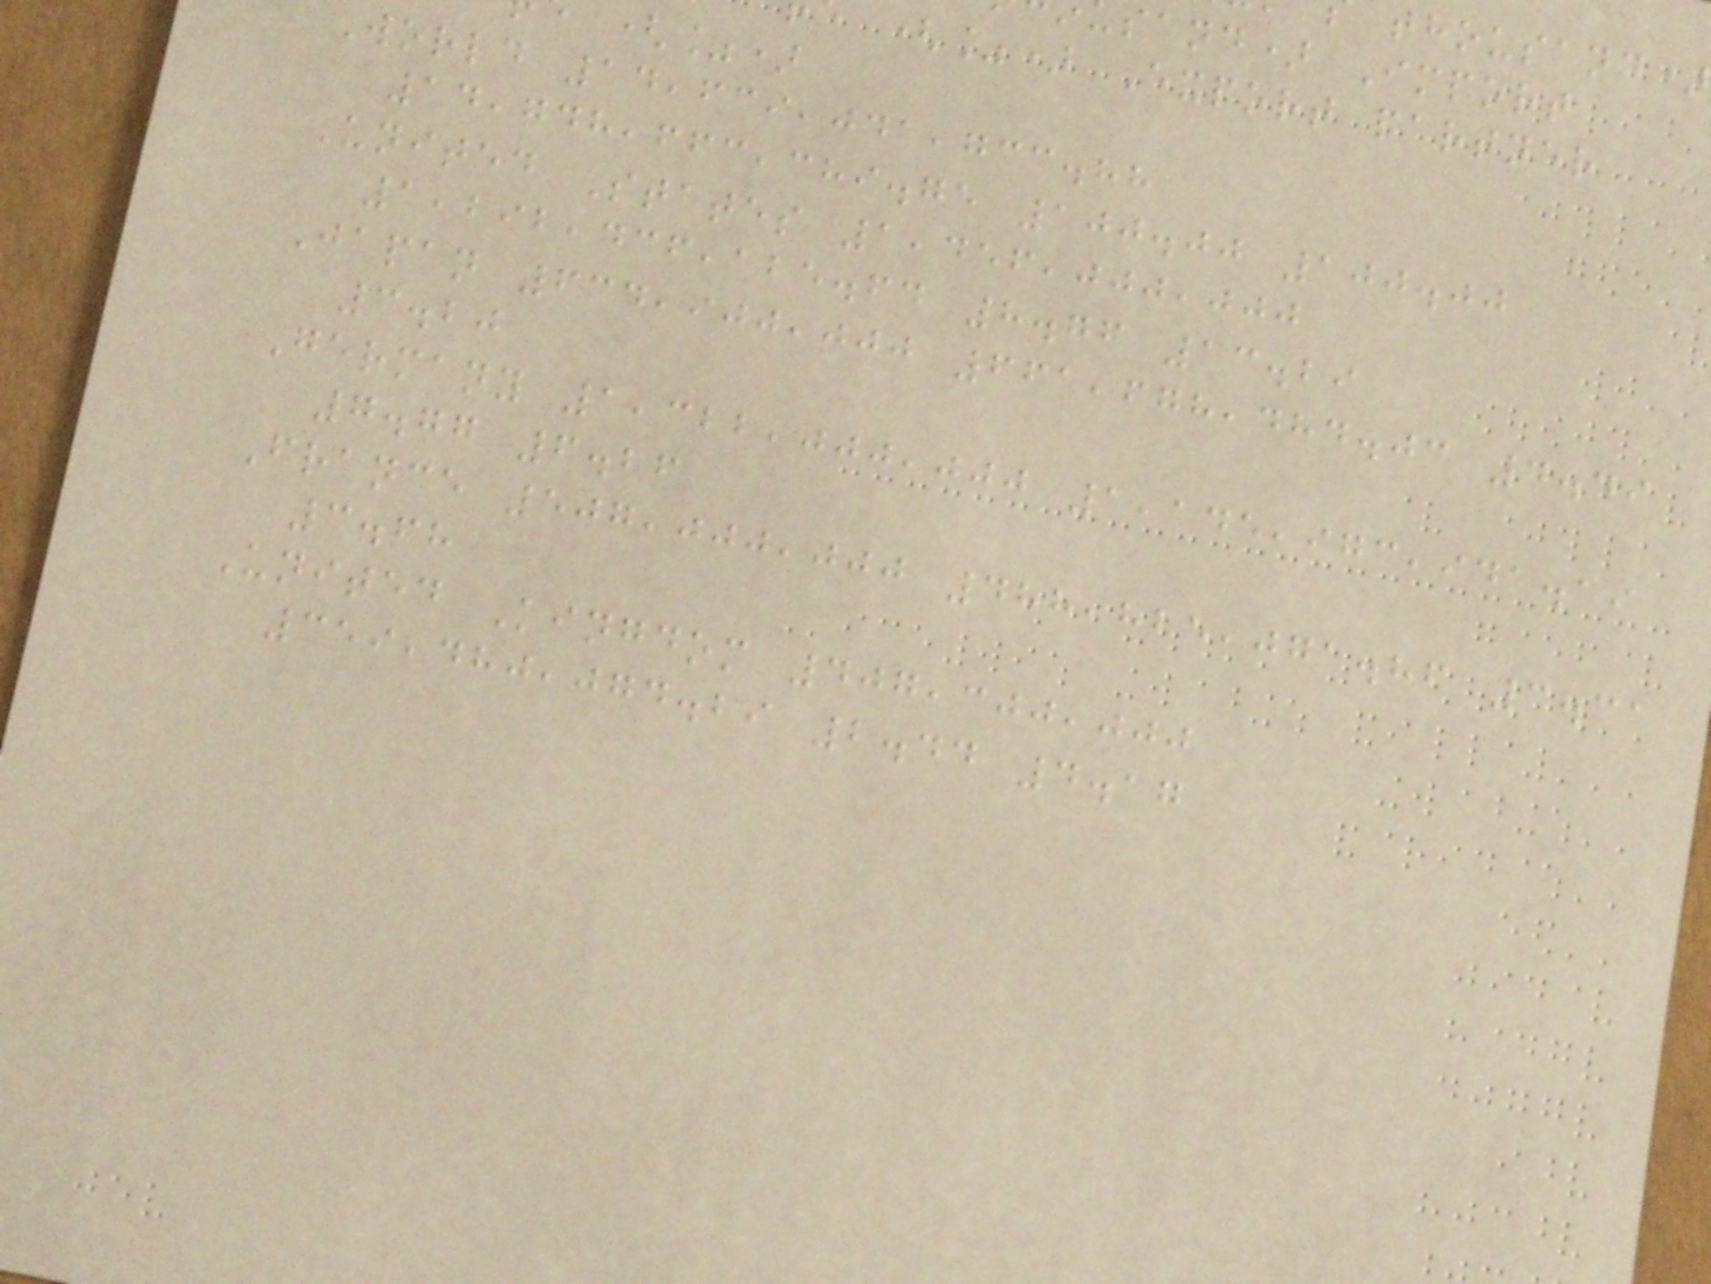sand) Import
(%) Export partner
(%)
World 14,639,041,733.88
14,748,663,389.75 100.00 100.00
United States 1,456,000,000
1,292,436,125.64 8.76 13.29
Japan 634,900,000 661,678,484.03 4.49
3.20
Germany 1,322,000,000 1,145,973,941.19
7.77 6.26
France 507,000,000 488,825,071.86 3.31
3.68
United Kingdom 407,300,000
359,480,074.29 2.44 4.17
